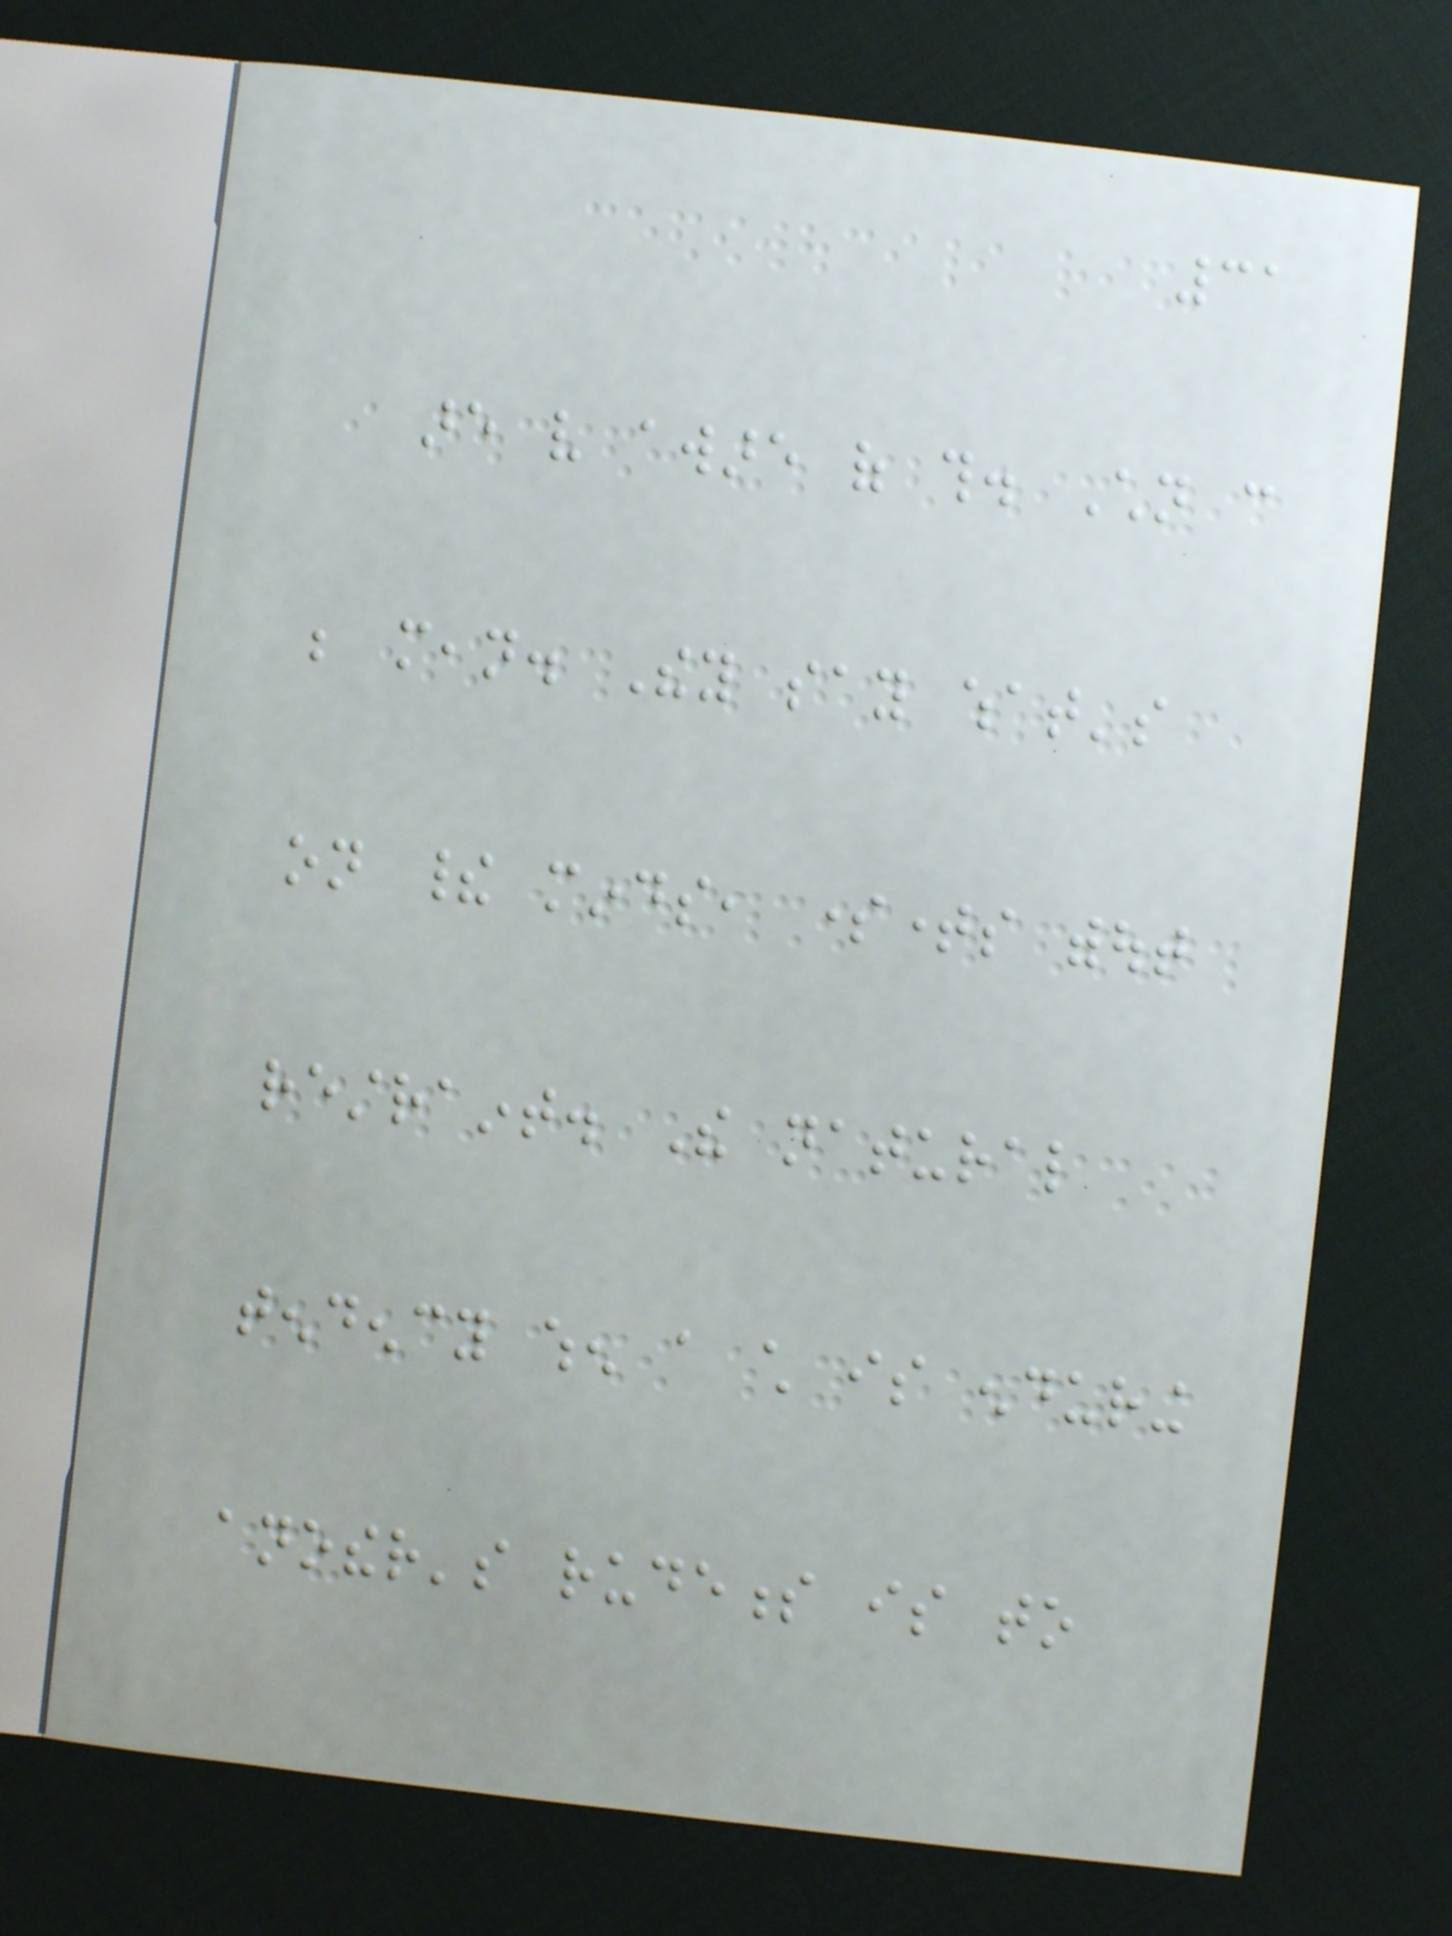31
are very aware of this. Children can
be mean. They say what's
on their minds, sometimes without
restraint. The natural
tendency when a child is enduring
another's rudeness is to
